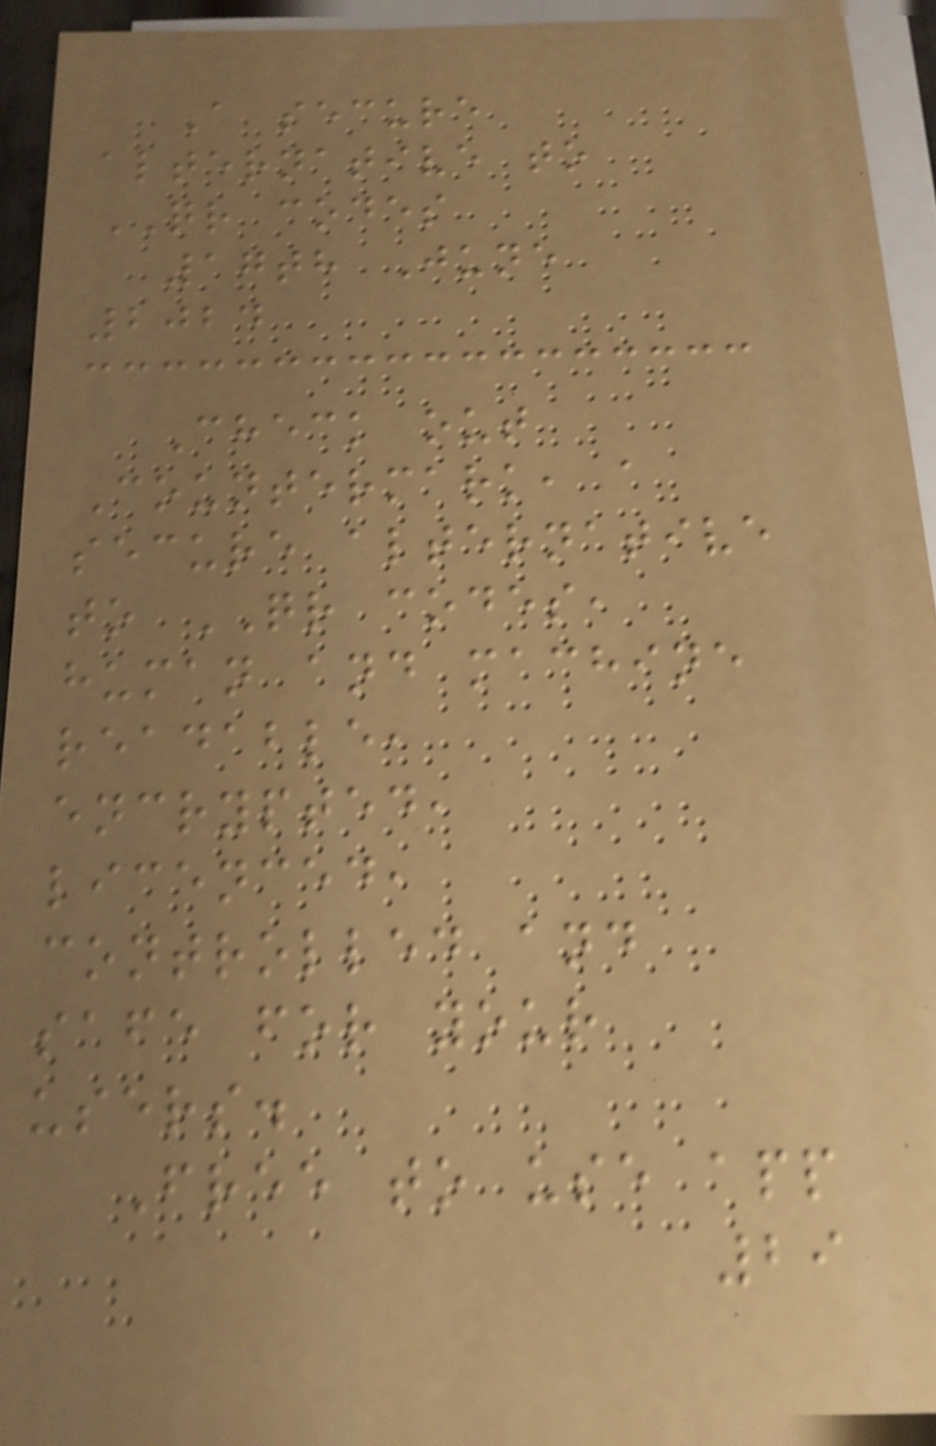A secure
alternative to
QR codes
17th June
2024
Check out
Countermark, a
secure alternative
to QR codes,
human and machine
readable,
encrypted,
licenced,
controlled and
safe for your
users.
Free to use app
29
